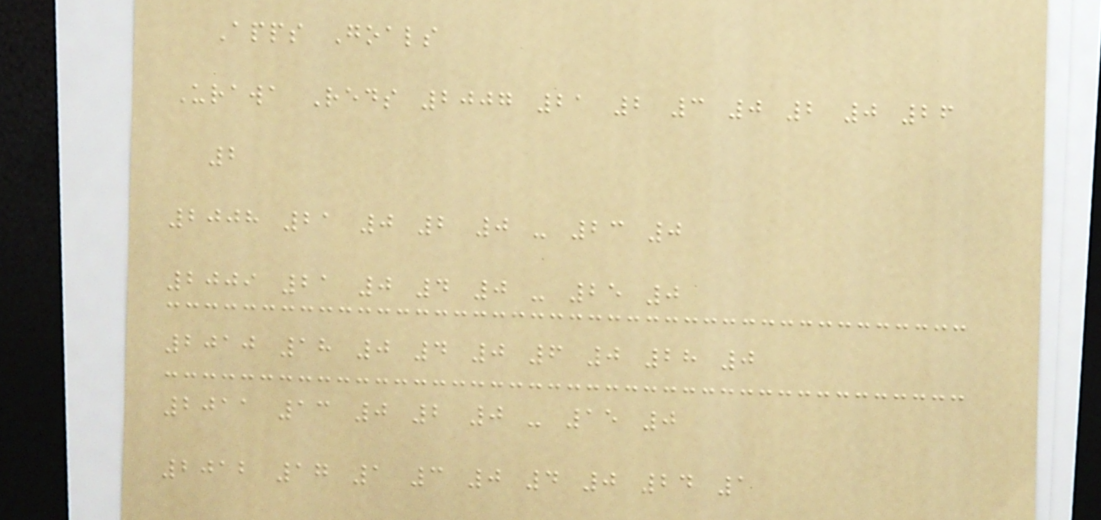Apps Goals
Urawa Reds 2007 21 2 3 0 2 0 26
2
2008 21 0 2 0 - 23 0
2009 21 0 4 0 - 25 0
2010 18 0 4 0 6 0 28 0
2011 13 0 2 0 - 15 0
2012 17 1 3 0 4 0 24 1
